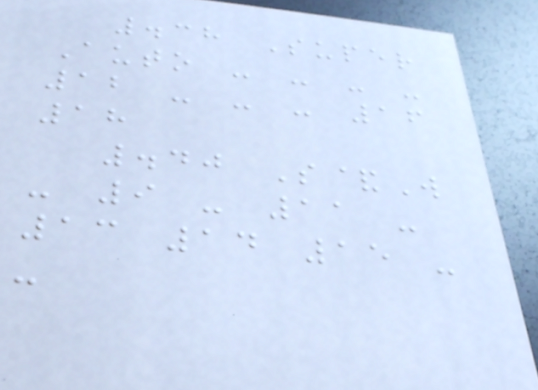.38 Super
Auto - - - -
12 - - - 16
18
.40 S&W
- 9 - 11 -
13 14 15 -
-
